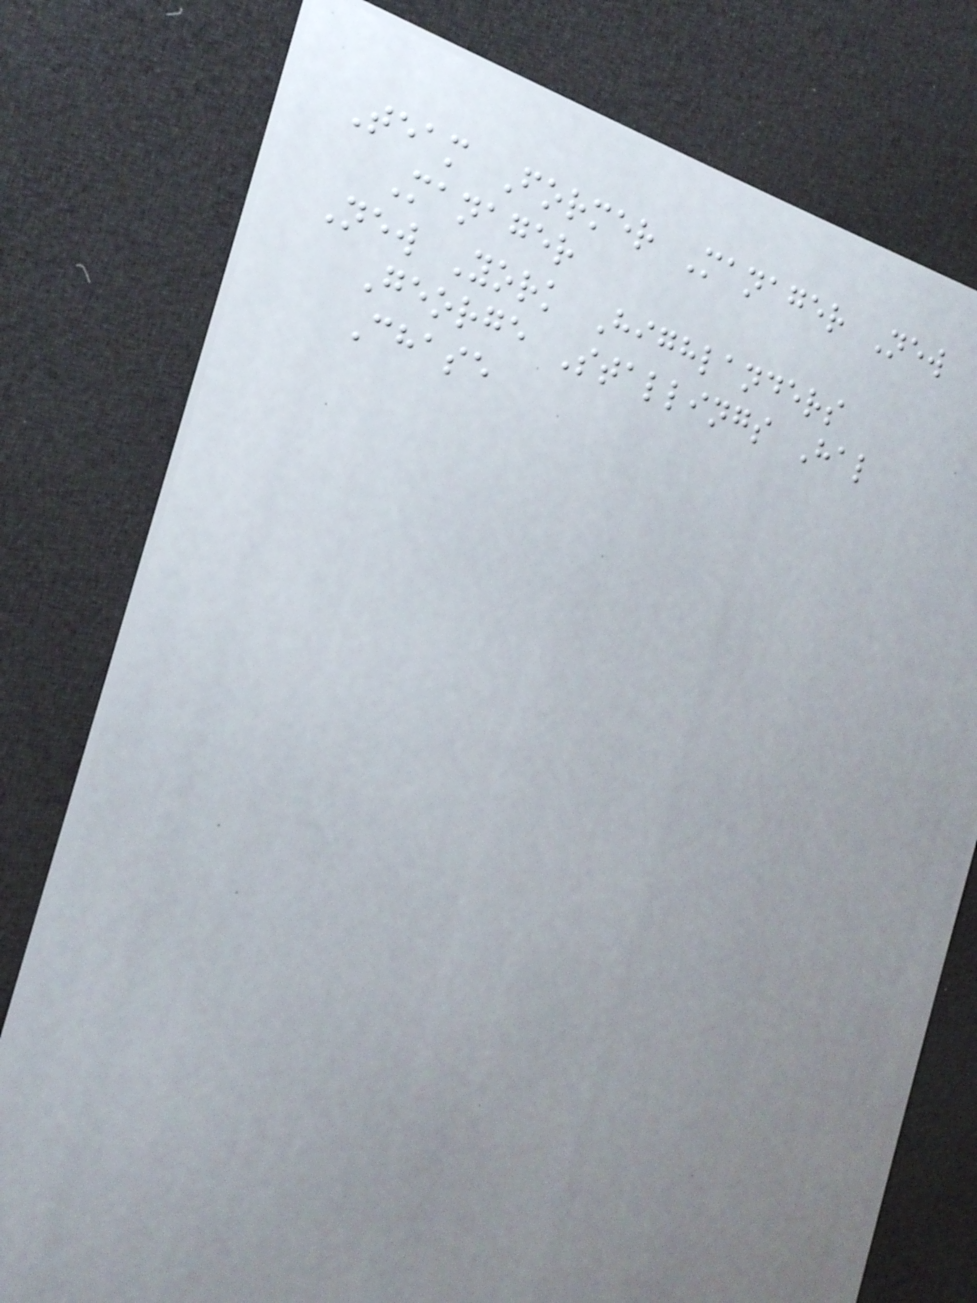Team Former Manager New
Manager
New York Highlanders
George Stallings Hal
Chase
